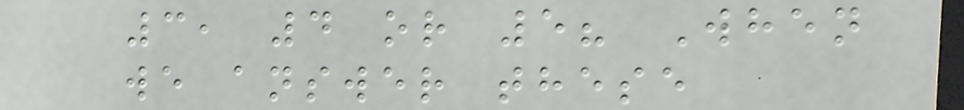3, 4 or 5? When
we answer these
